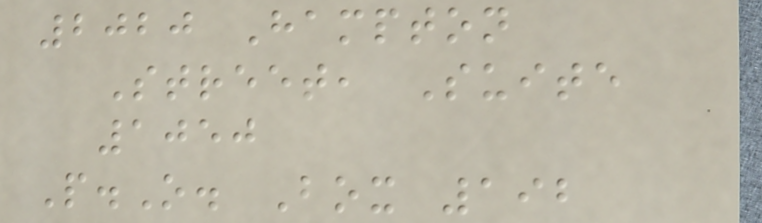2020 Hampton
Street, Suite
1050
P.O. Box 192
